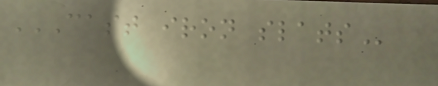CAST IRON SLATS
